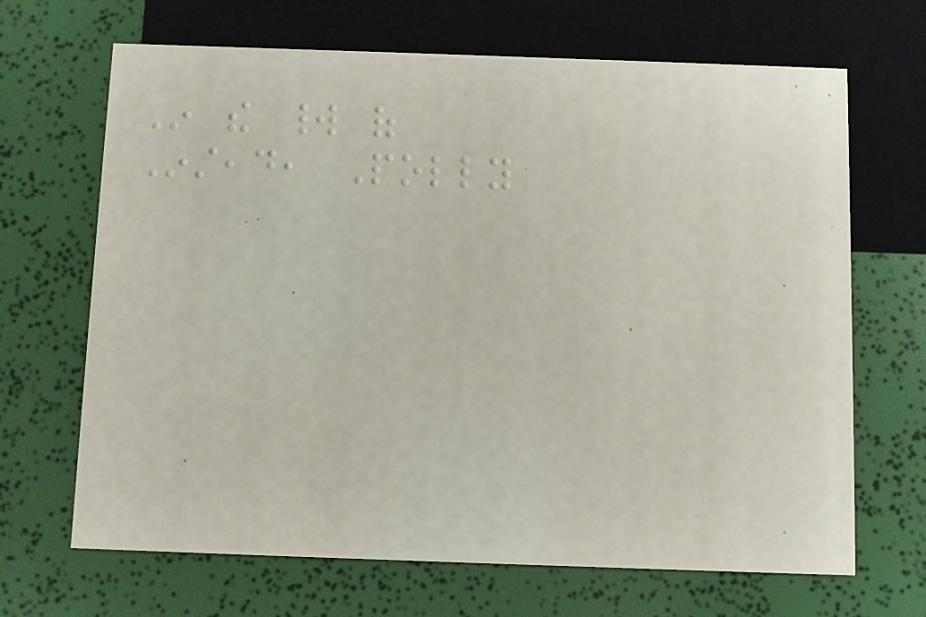In the world of
Instead, Polly
